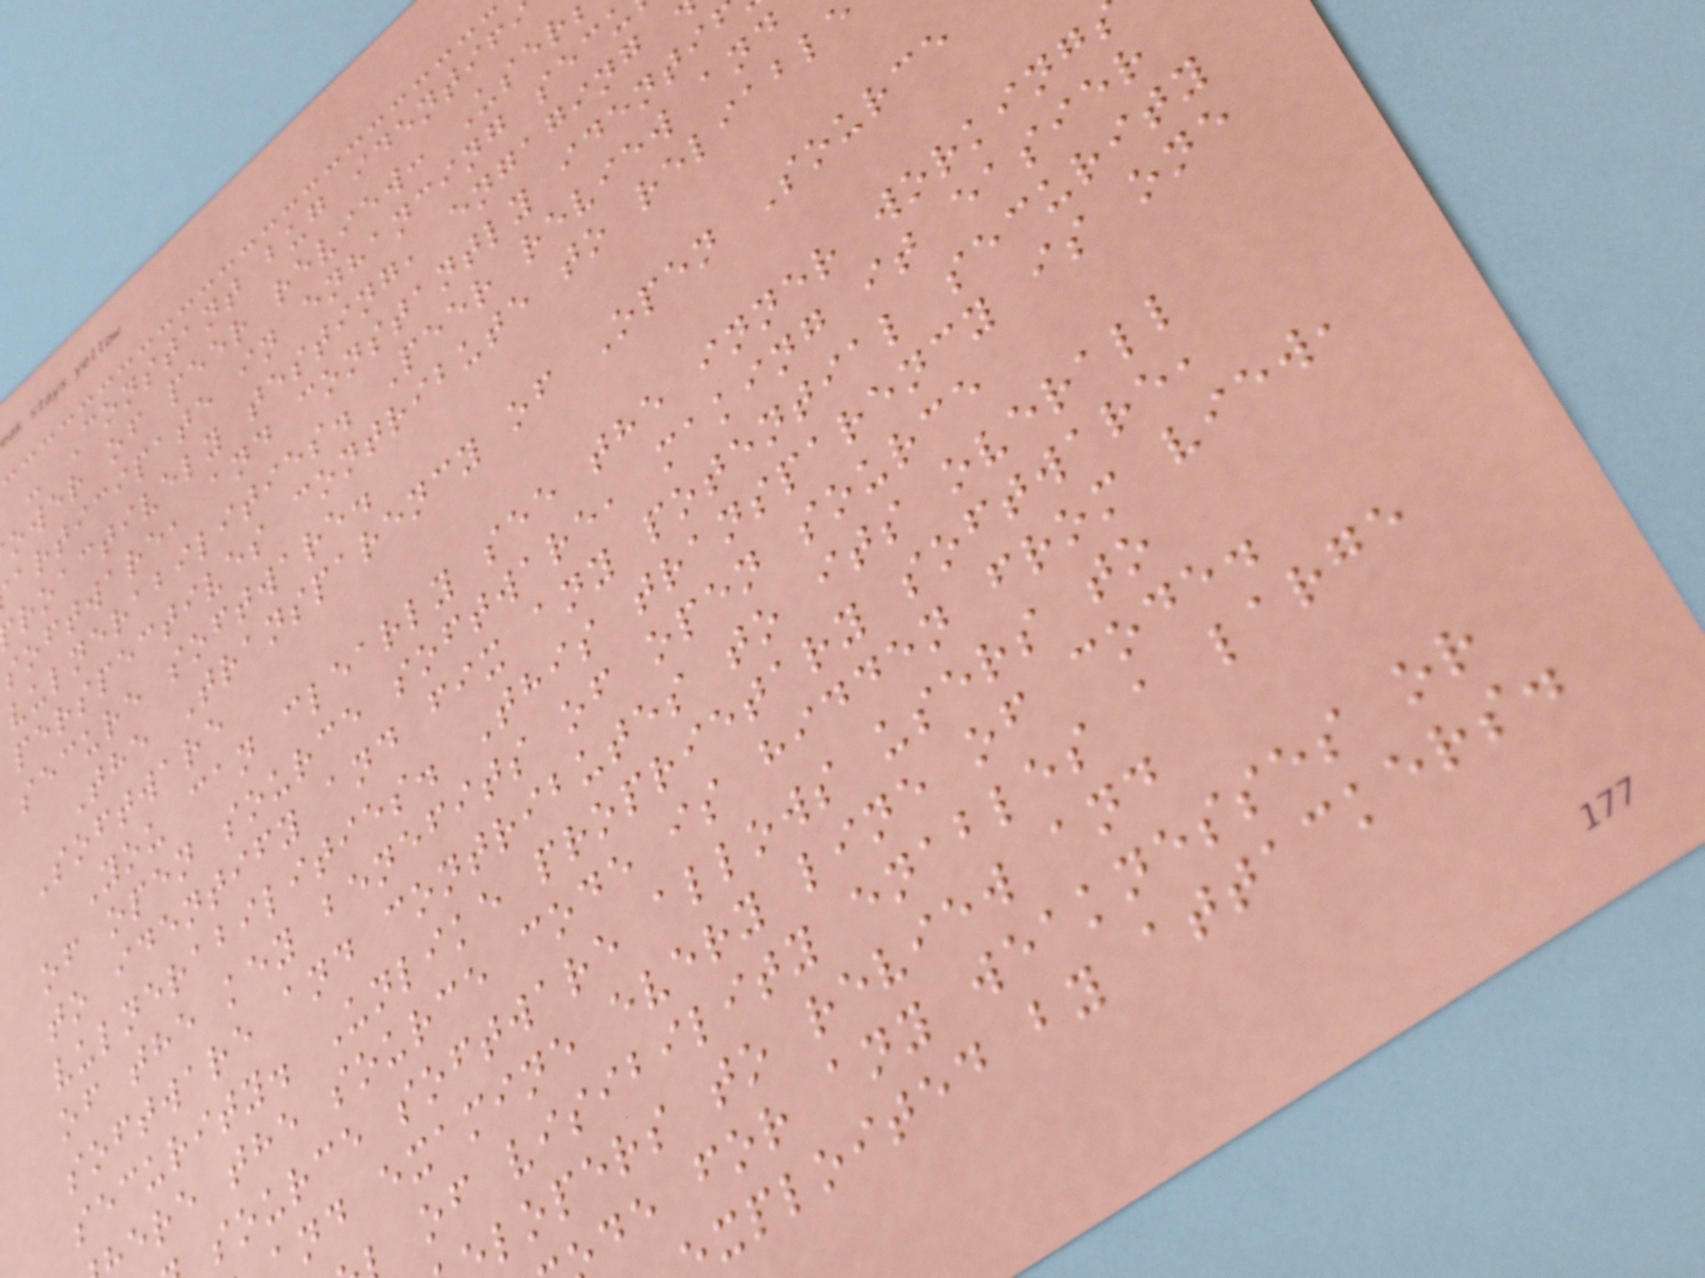- Constant bug identifi
ower of peer review: User
articipate in enhancing sec
roactively testing, engaging
software, and constantly identi
vulnerabilities. Peer review and
perspectives contribute to reliabl
secure software.
The Transparency of Open Source
Software
You can clearly see the inner working
of open source software, making it easier
to identify and fix any potential security
vulnerabilities. This transparency is one
of the key benefits of open source
software and contributes to its overall
security. Unlike proprietary software,
ere the source code is hidden from view,
source software allows users to
nd examine every line of code.
of visibility enables a large
lopers to review and
de for any weaknesses or
xploited by attackers.
